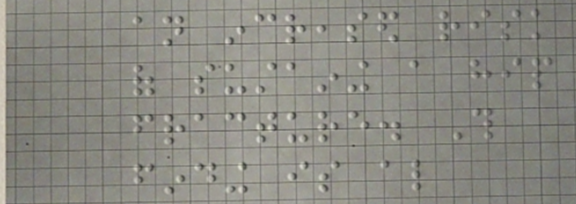an increased risk
of sustaining a hip
fracture. This
finding is also
